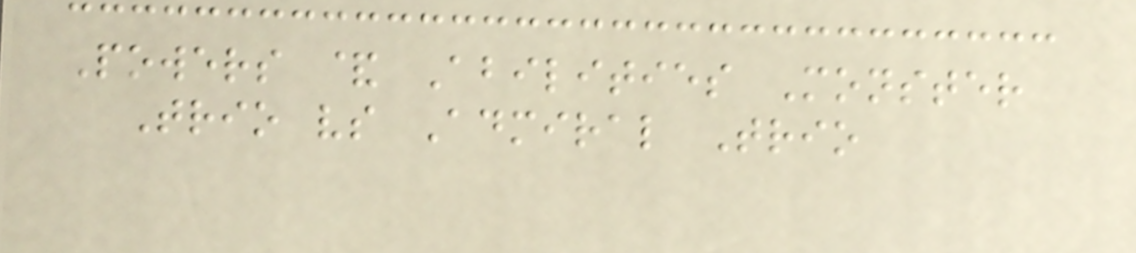Powers & Abilities Monster
Trio vs Admiral Trio
